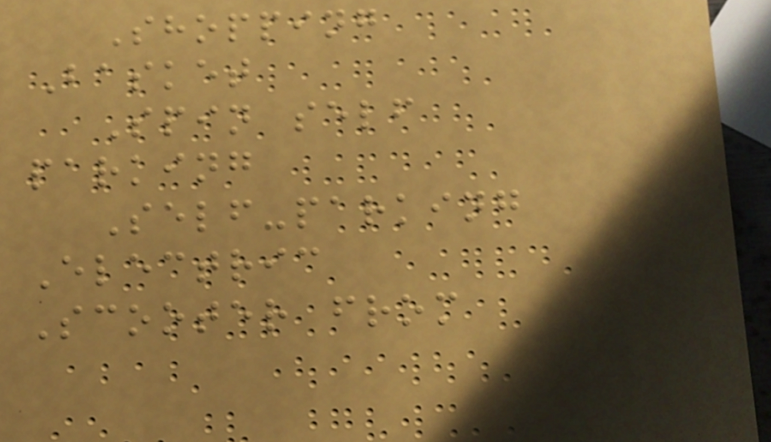Shopping
Basket
Spin self
parking
Self-parking
Electric
Scooter from
